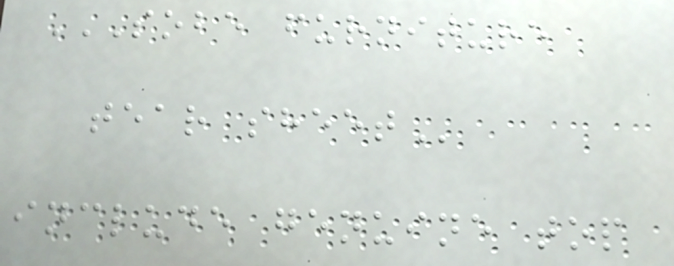SOBE FURNITURE
TEAR SHEET
include genuine top
